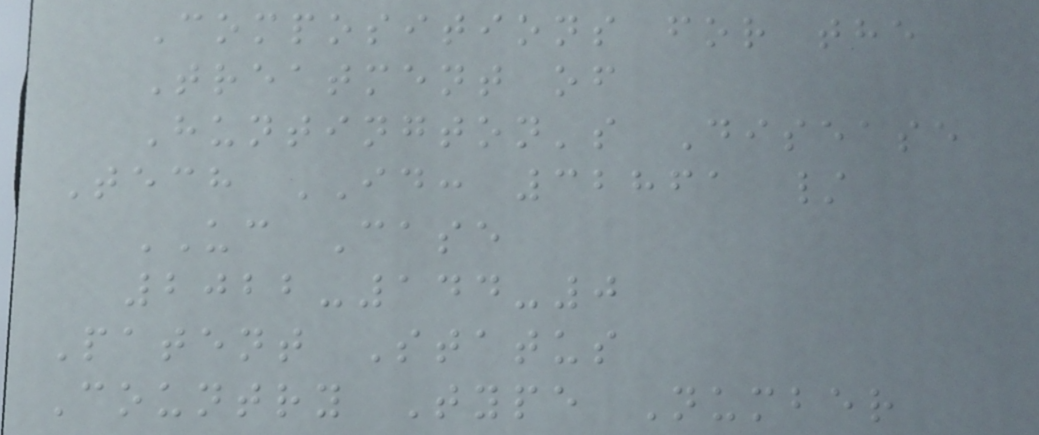Compositions for the
Treatment of
Huntington's Disease
Tech ID: 32861 /
UC Case
2022-144-0
Patent Status
Country Type Number
